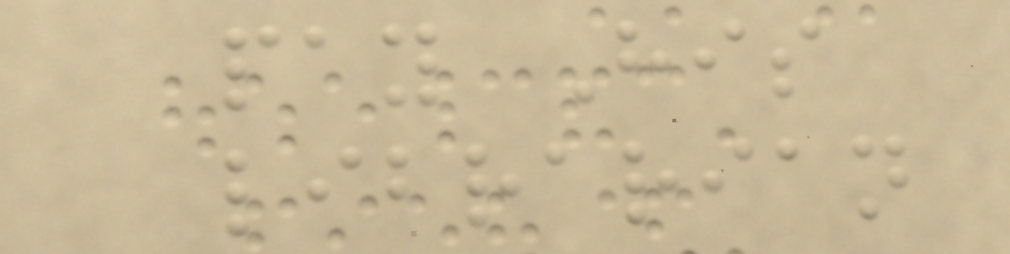pay His
librarian
